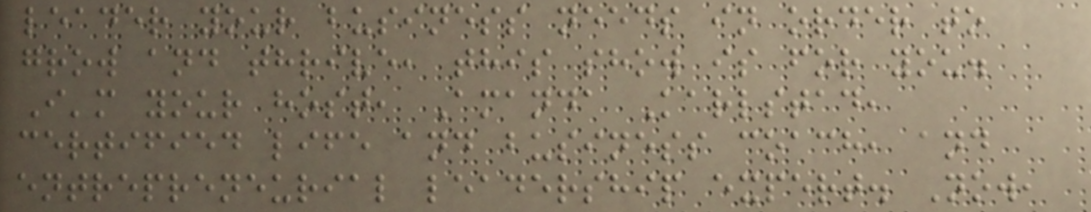leader your business needs in order to
grow and thrive, this show is for you.
I'm your host, Amanda Karlstad,
certified life and business coach, and
entrepreneurial leadership expert. Now,
